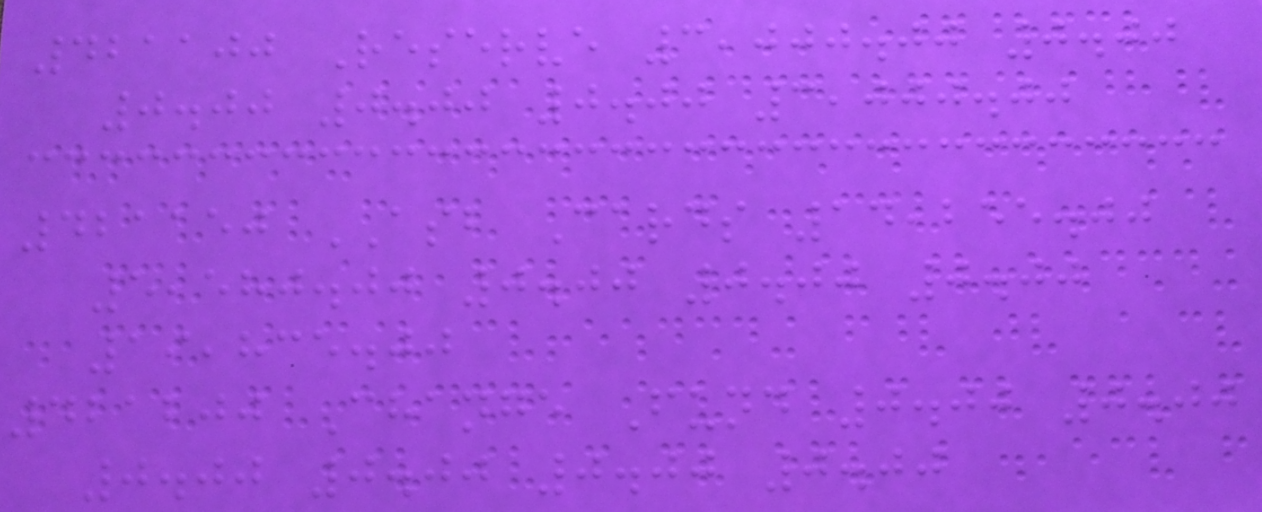421100 Reserve 3,000.00 0.00
0.00 0.00 0.00 3,000.00
421150 ASB Cards 14,255.00
5,580.00 0.00 0.00 0.00
19,835.00
421200 Change Fund 0.00 0.00
0.00 0.00 0.00 0.00
